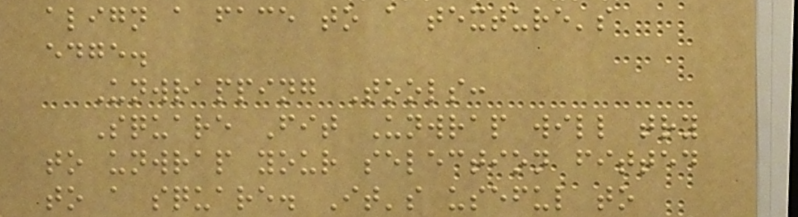align a face to a texture's
edge.
Unwrapping Tools:
Square Fit Unwrap will try
to unwrap your selection fitted
to a square. It's useful to
